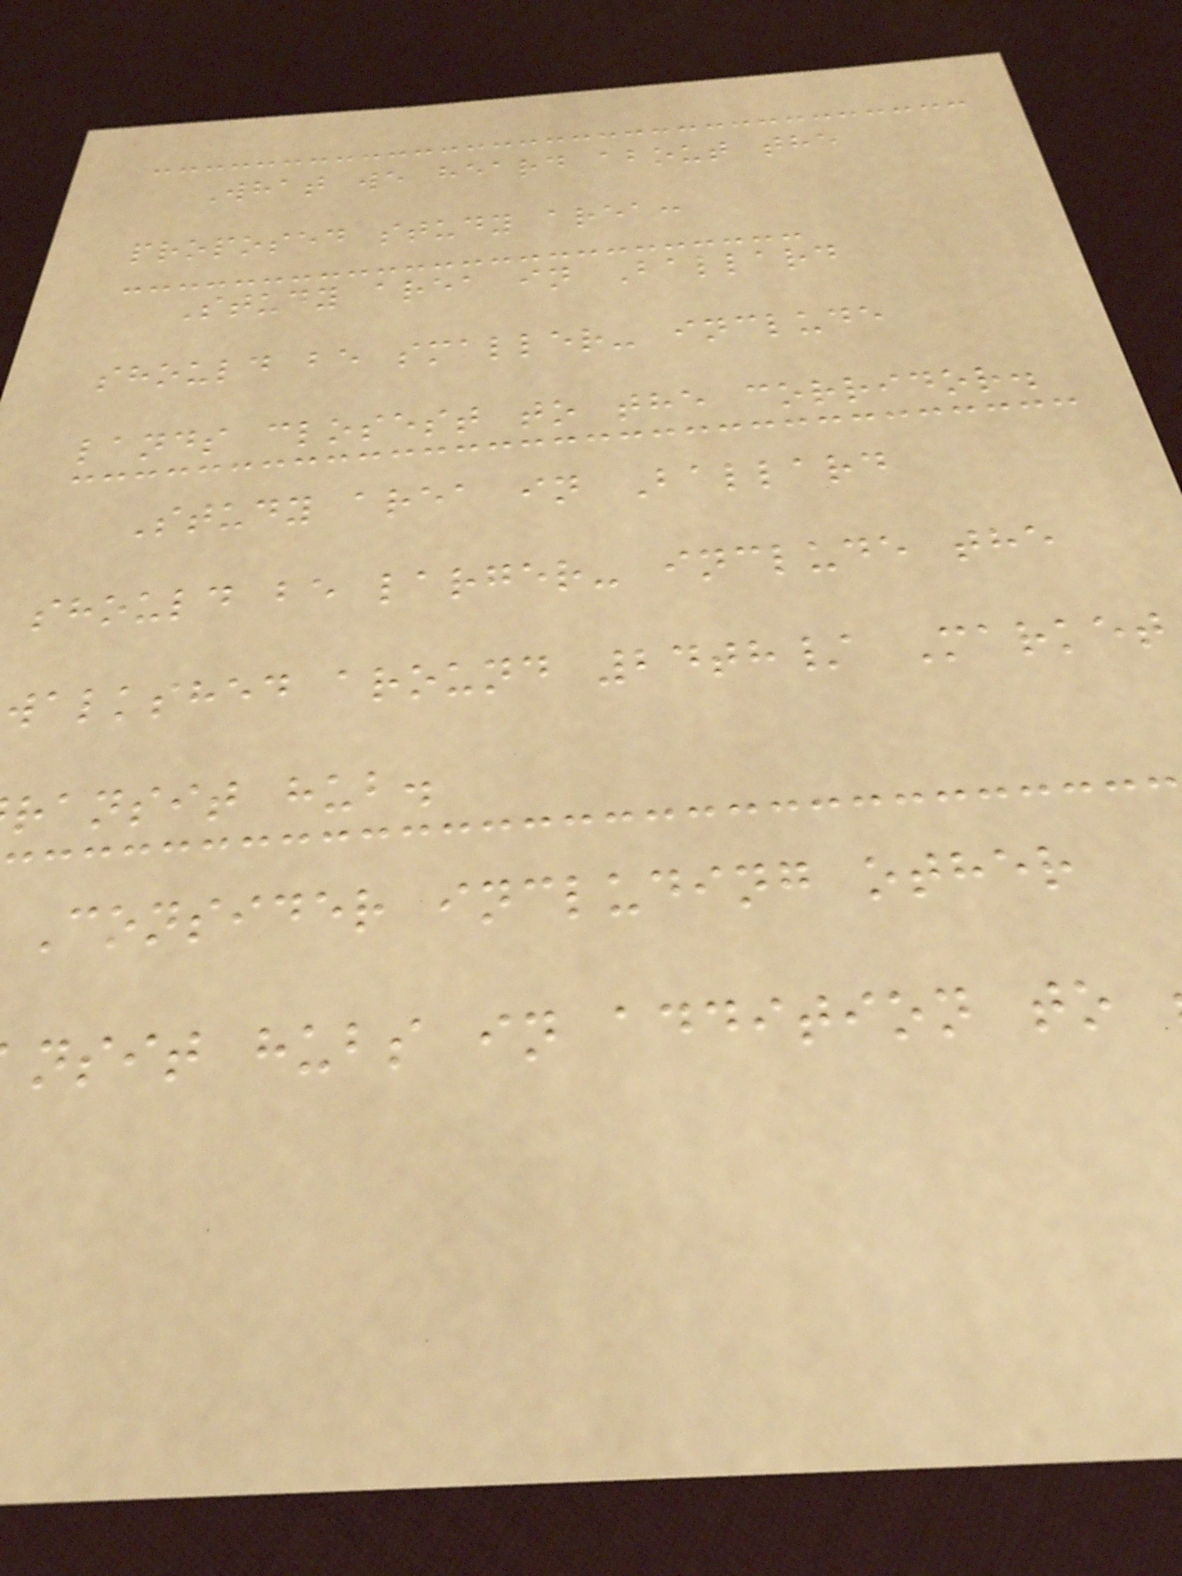What we heard about the
proposed study area:
Study area in Ballard
should be smaller- include
lands closest to the corridor.
Study area in Ballard
should be larger- include the
walkshed around 24th/ Market
ransit hub.
Consider including other
nsit hubs in addition to
